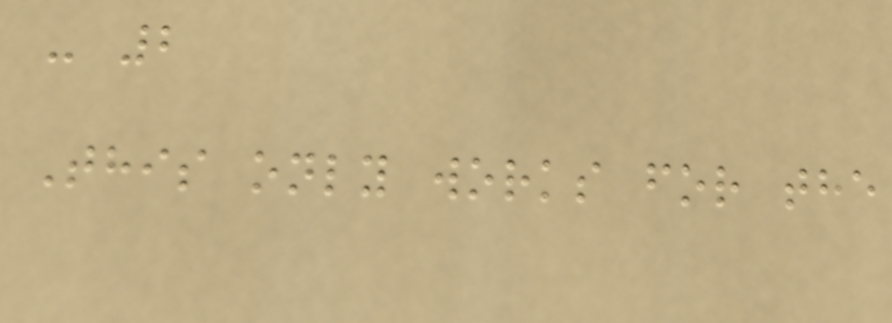- 2
This only works for the
